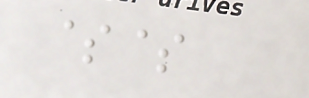$$
